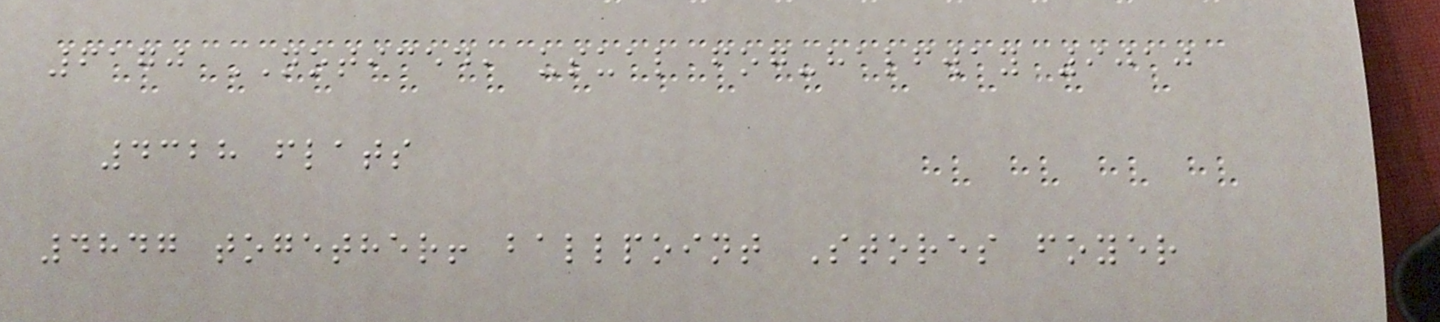6170 NOTICED, usual fog-halfway 9010
4328 flats
4847 together! ballpoint Stores foyer
